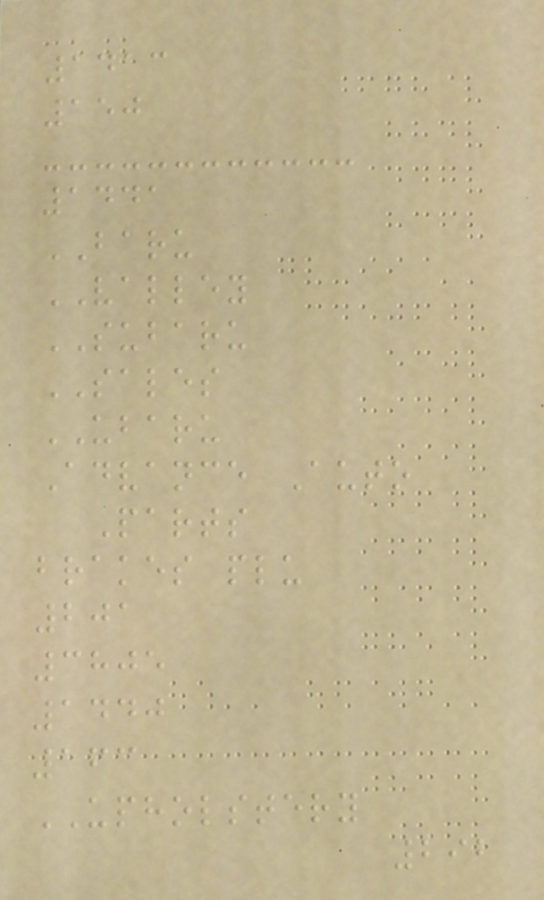1413
150
1441
BARU
VALLEY
SUBARU
SALES
UBARU
Advance Auto
Parts
brakes plu
201
3805
1440
163
UPHOLSTERY
292
